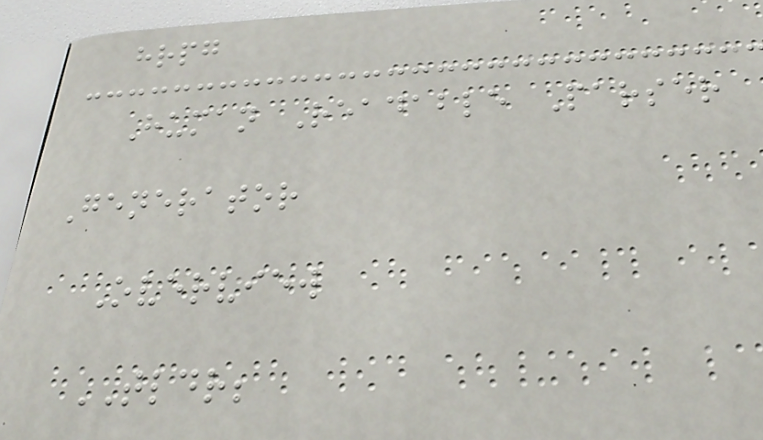hrpg
Human Readable Parser
Generator
Overview
TLDR;
